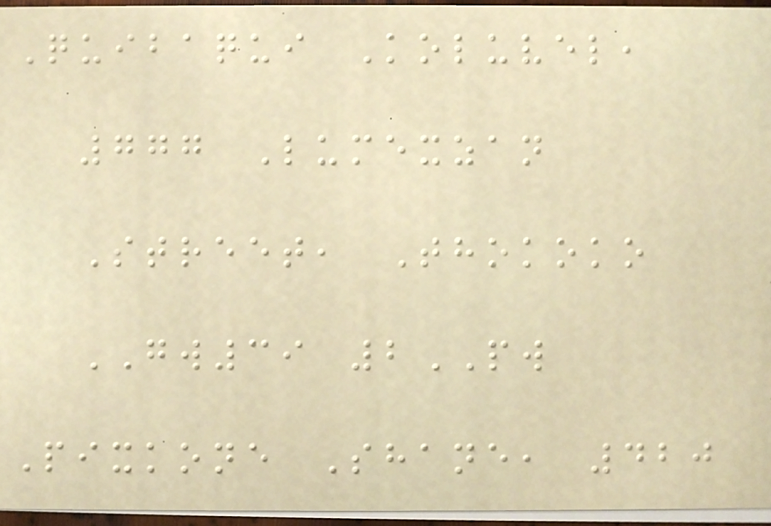Quibaqui Koluvel,
777 Lumexzan
Street, Thokoko
GW39 2PW
Pixkone Shane, 420
